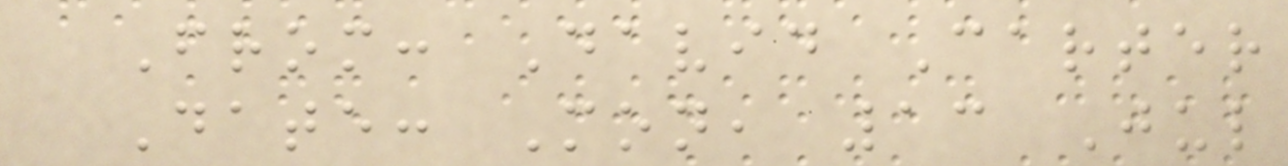From: David Carter
Date: Mon, 13 Jul
